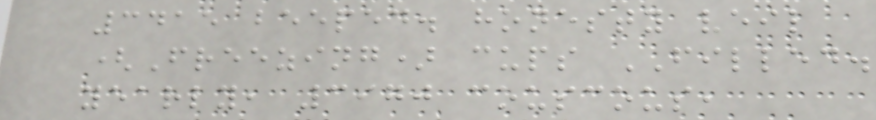3415 beeped. honesty veil
(Freezing) cups FILLED.
yearly, 3970 couscous,
